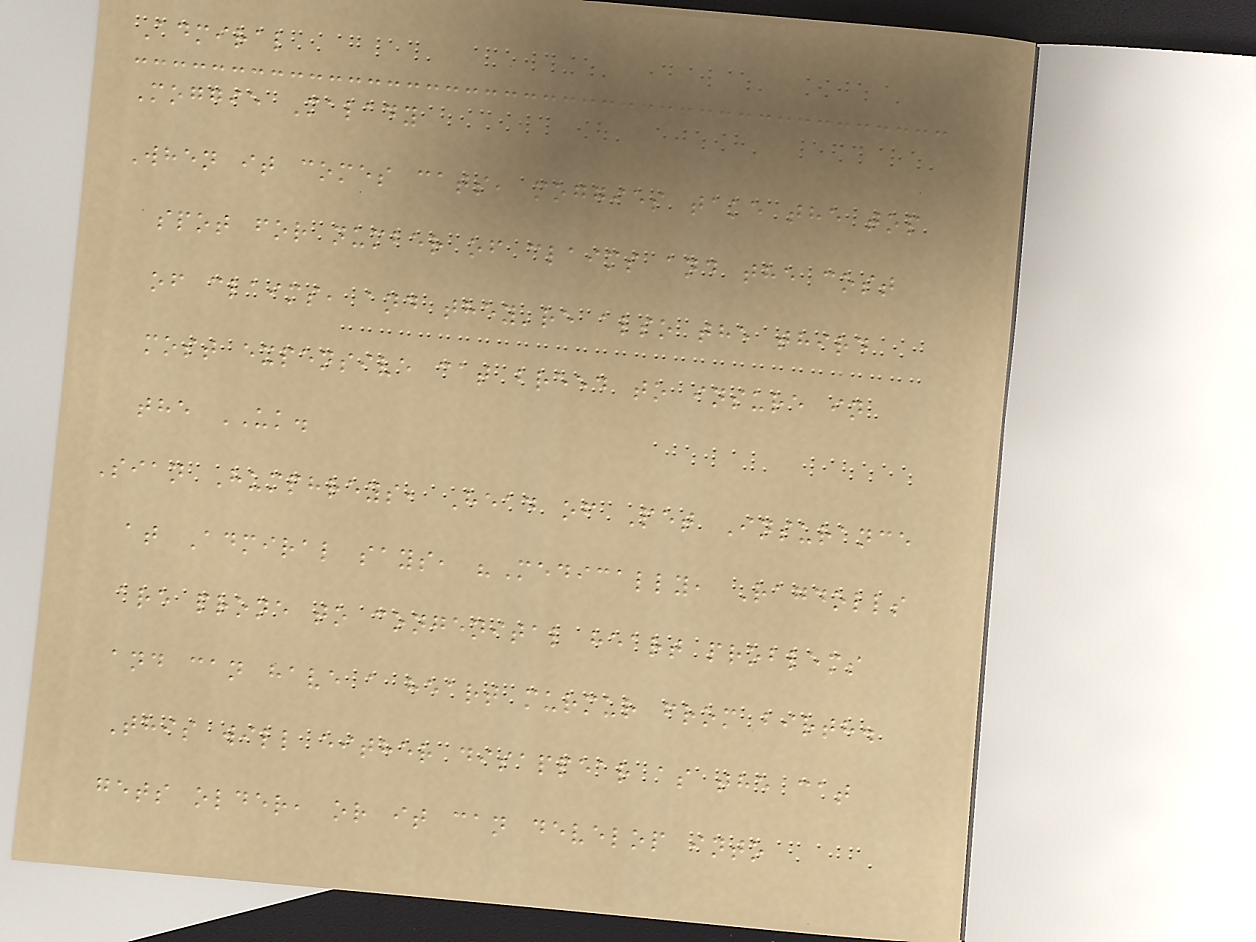Admiral
Moggie Malady
When it comes cats, moggies take the top
spot for number of claims and the cost
of claims, and they're also the third
most expensive cat breed to insure in
the UK.
Sian Humphreys, Head of Pet Insurance
at Admiral says, "Medically, Ragdolls
are prone to congenital heart problems
and can have a heart murmur from birth.
This will either disappear as the cat
gets older, or it can develop into
